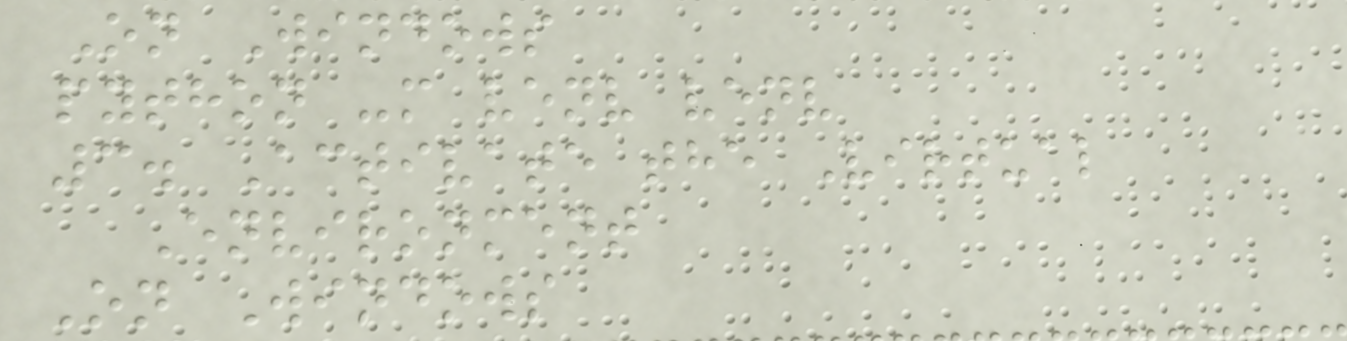On Windows
python -m venv venv
3. Activate the Virtual
Environment
On Windows
